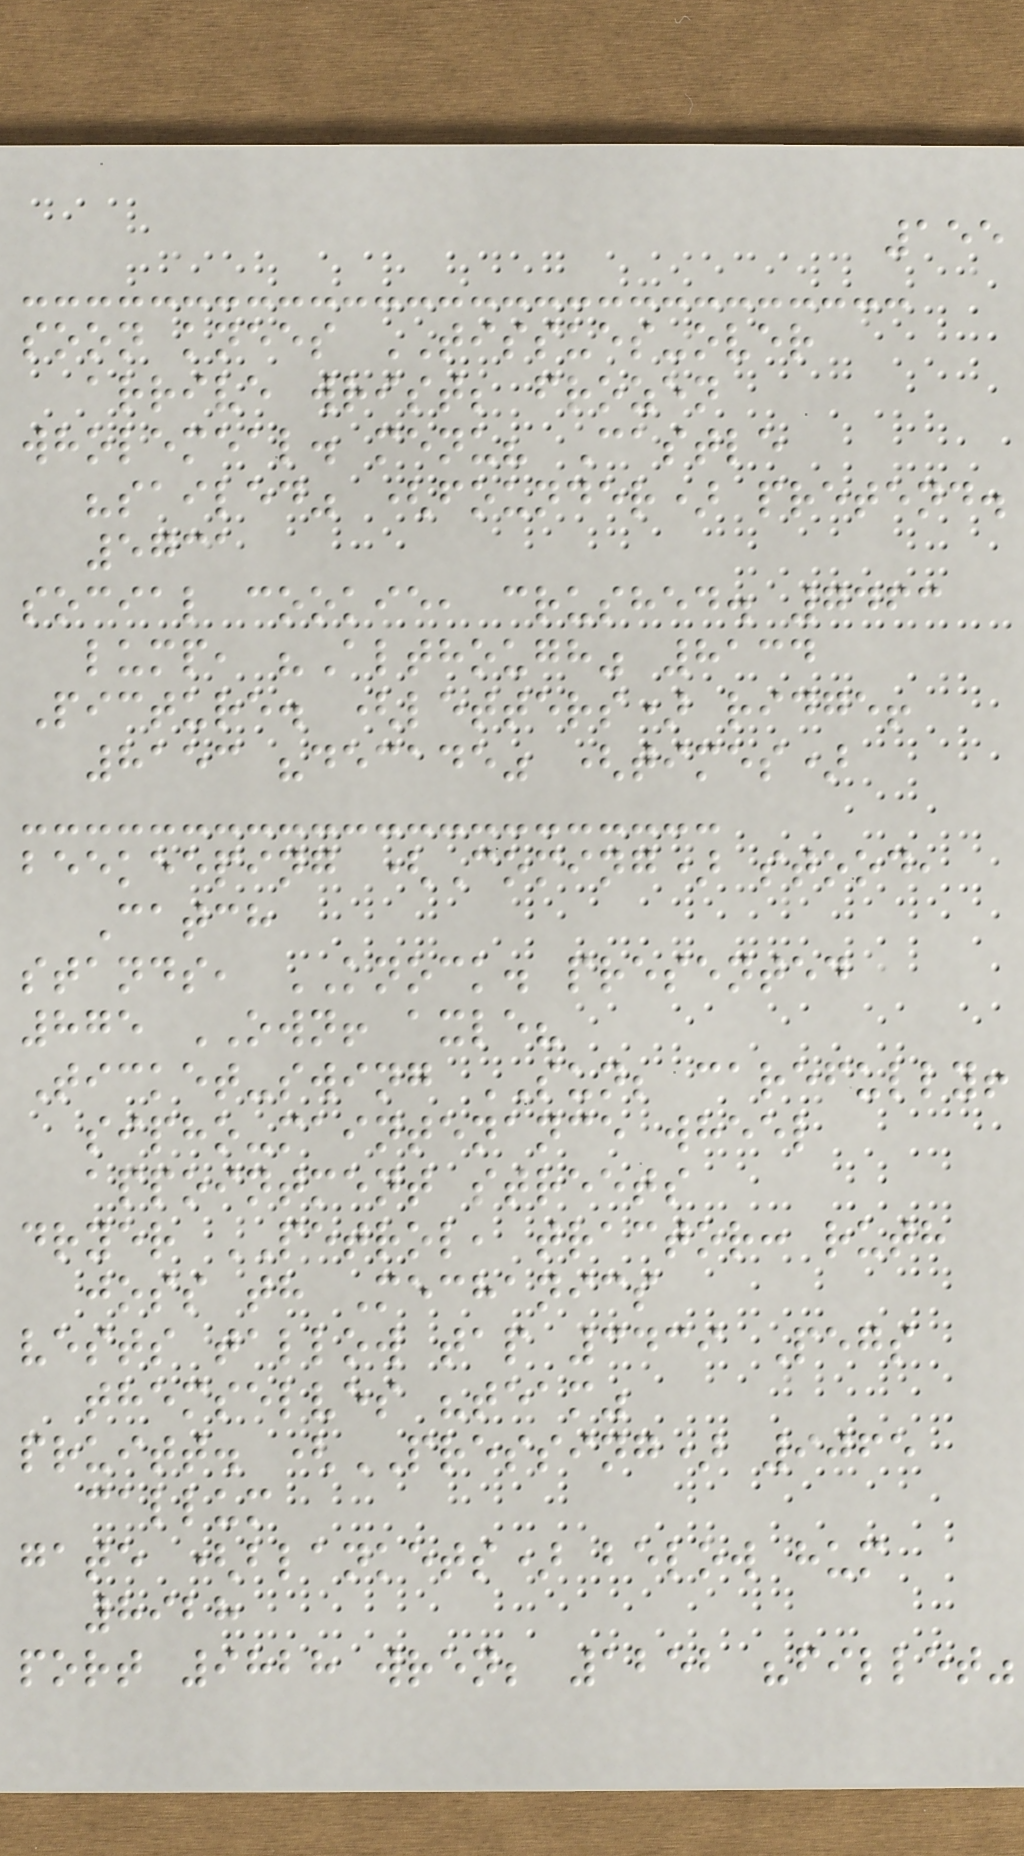155
soon knees TISSUES-over
arrive wrist; frozen
wholemeal. menu? Castle
"sailed" (founder) pretend.
5731
social cookie, crushed. 7463
lump, "Although" 8134
Picture. (letters) ridge!
8153 "decade" (times)
beekeeping (Coming) stood,
Catch
stands, KNOCK. presented
875 OWN! axle?
Ticket-swing SUN; carefully!
sipho-maintenance wheel
appointment streets
dryer PETROL, tractor: ruth
joss th Mechanics
vests tallow tap 3439 Pegs
themselves "team"
pruitt. (PRESSING) 9065
callum
gate (blankets) below hum
8928
port 9828 wren; 1252 "fillet"
